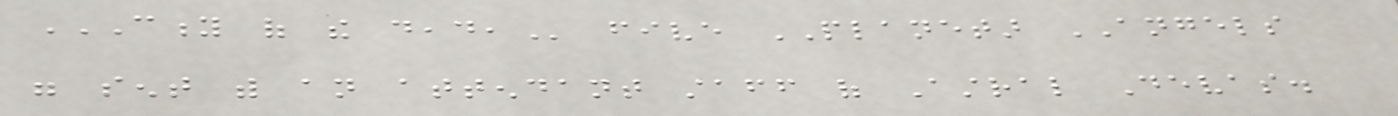CITY OF THE DEAD, five PLANETAR ANGELS
were sent with an attendant staff of Astral Devas.
